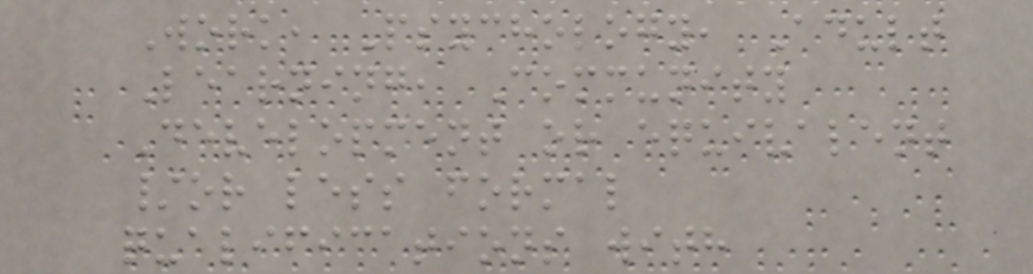Work, Psychology, Adult
Learning, Community
Development or equivalent
/or less formal
qualifications with
